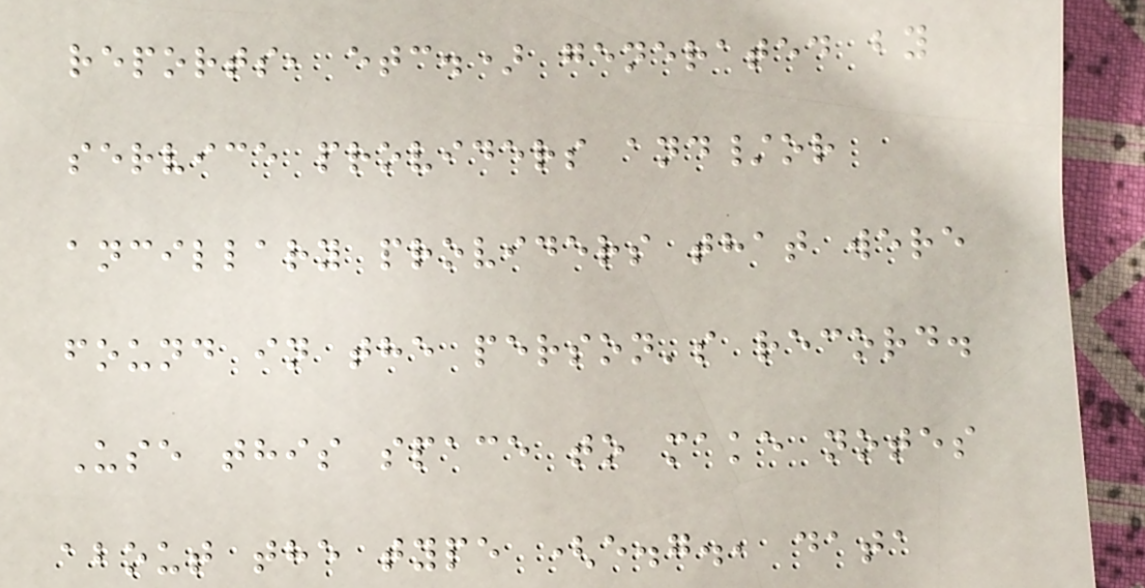reports, etc.) generated by
service providers and/or
ancillary providers that were
found in the person's record.
Use this space to make notes
about the type (e.g., data
